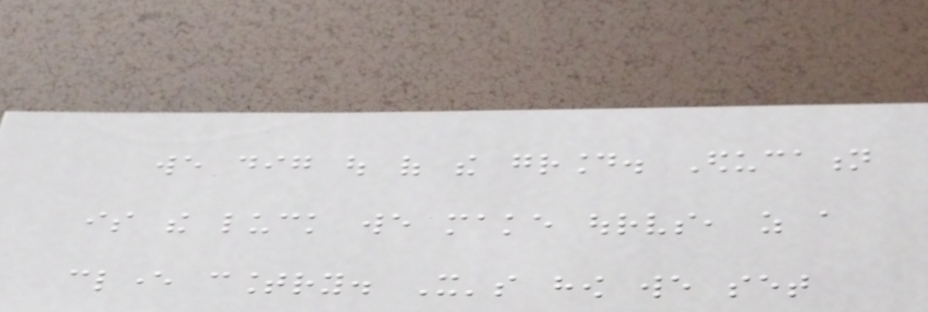we dig out of the ground. Education
is the luck we make ourselves, as a
clever country. It's how we set
